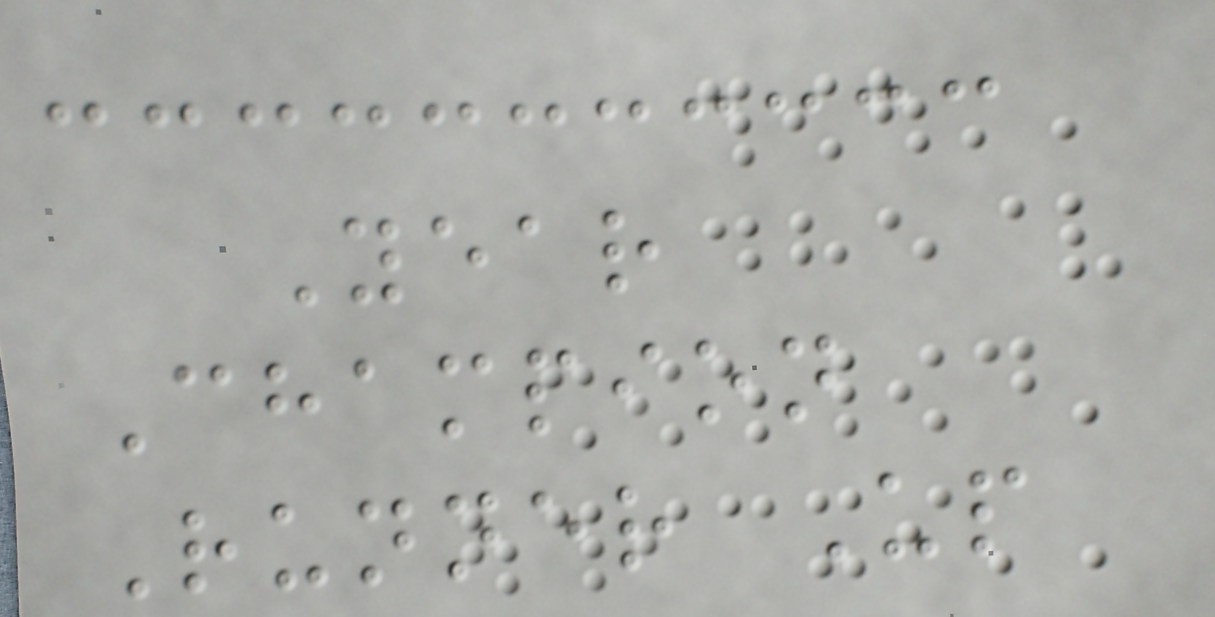Year
Champion
Runner Up
